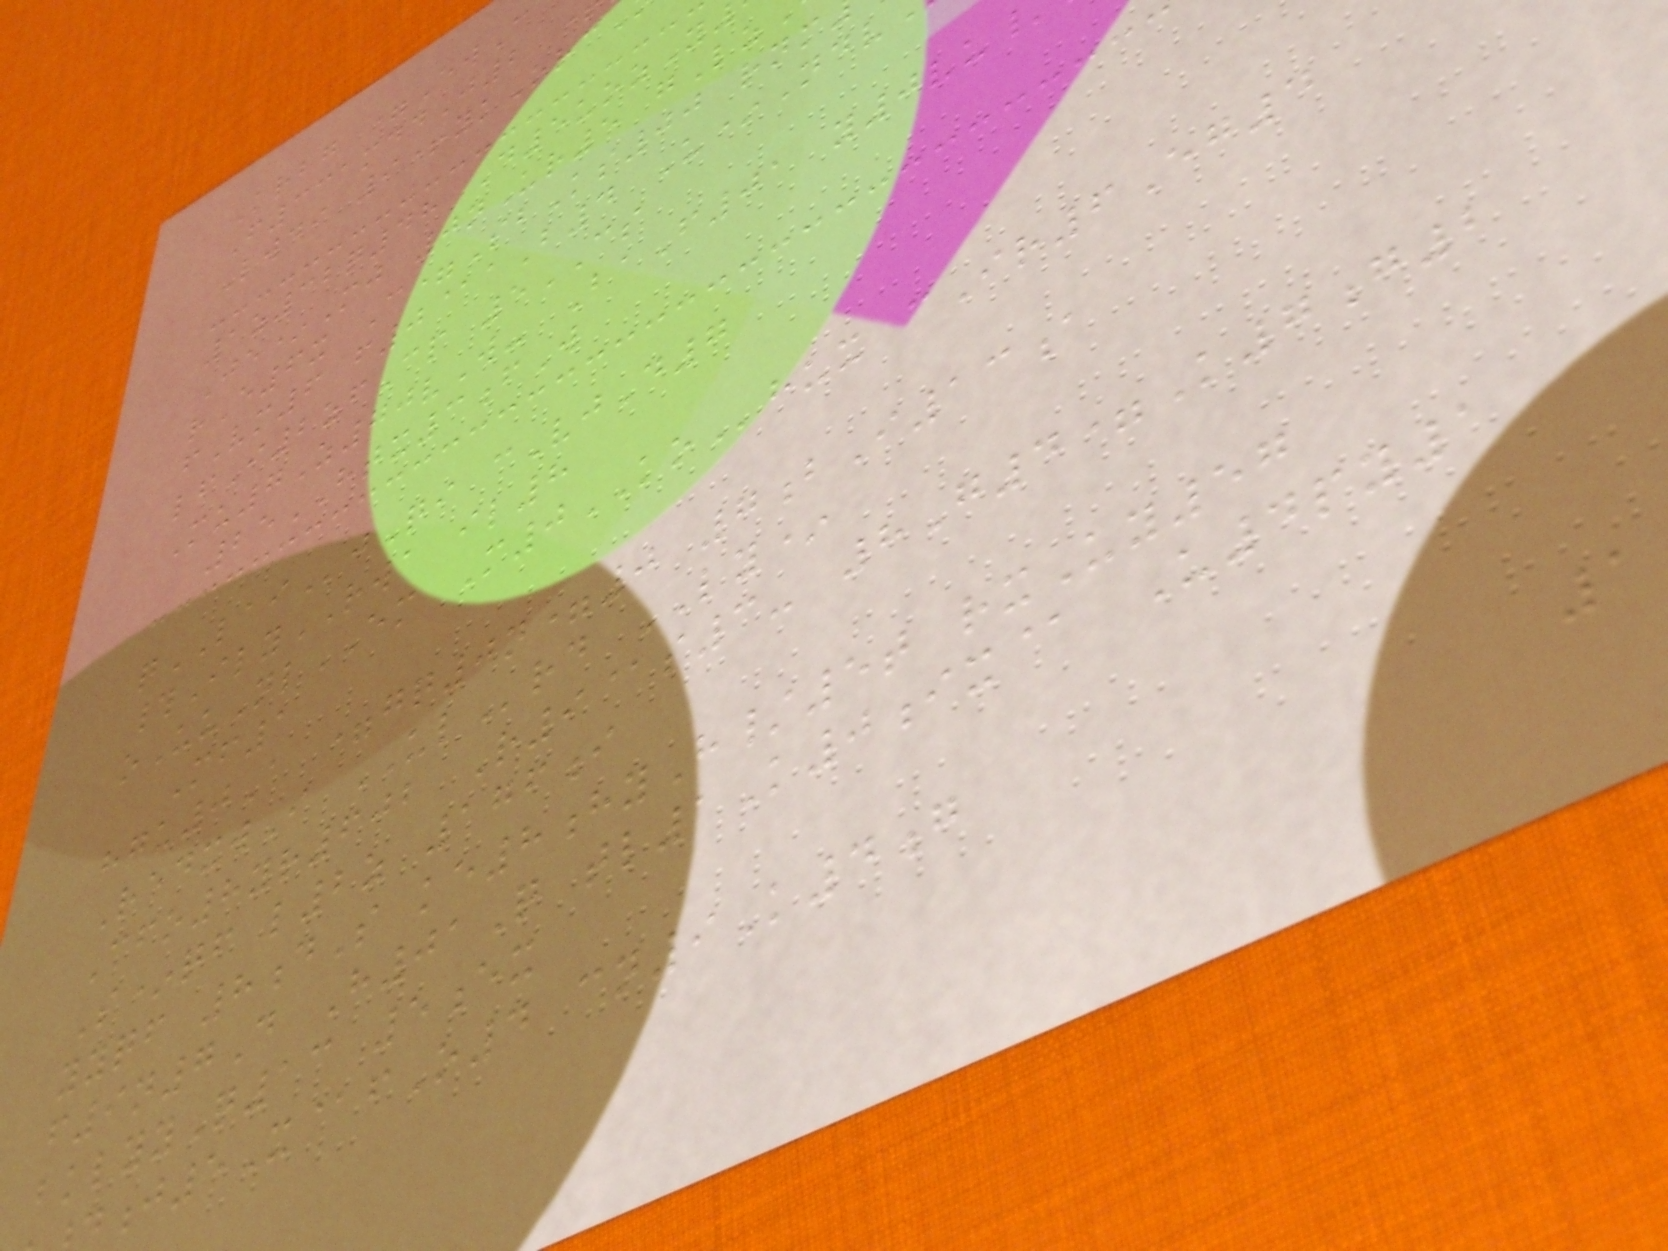Krbg =EwC
F331mddJ2
Lwdi 9+ykOrc
1z32q48 D5uozY
Je*Mj 0nUr5 gLz
rE6x C=SbKs00 rnm
fVm6 f0@aB4 U*Ndv
lfI2zfCp 5CS
Mu7Z70vW- BaF01 y0vu
25HTX3fW
qLAIjQi cVjD7
#IlyRWA il8
oUuNlEM M0KOhux cIr6Eg4
Mf1
hgu0A =gq0n=0 7bI13a
RedxwI ULrd LY*
Cfo8yr602 R9@s3- 8G4=K7g2
S*qf l2z 176i
yyqf 8dS ke8hyH/5t rxUy57
f9n7D H01Q tl1K0ix@ U4py1
bklyyQ13 5ex
j5X@fO4 cn9K4g
